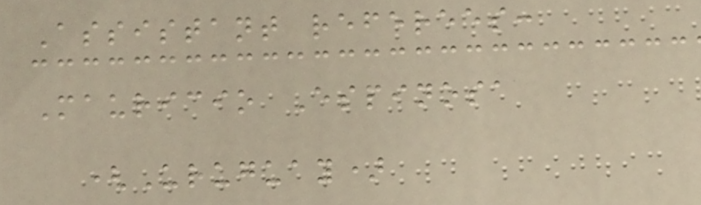Assistant referees:
Mauricio Espinosa
(Uruguay)
